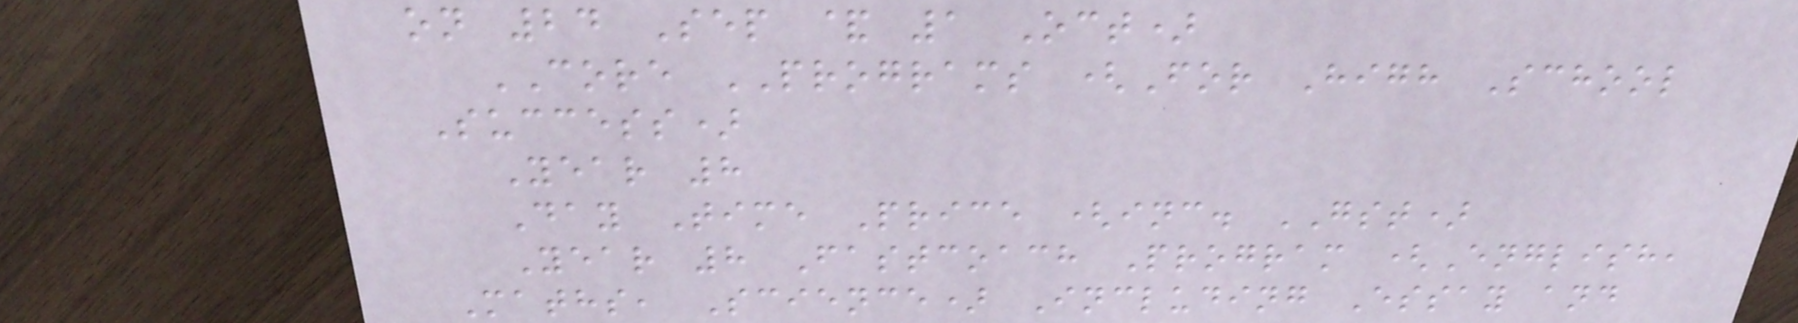on 24 Sep & 1 Oct)
CORE PROGRAMS (For High School
Success)
Year 8
Day Time Price (inc. GST)
Year 8 Fastcoach Program (English,
Maths, Science) Including Essay and
